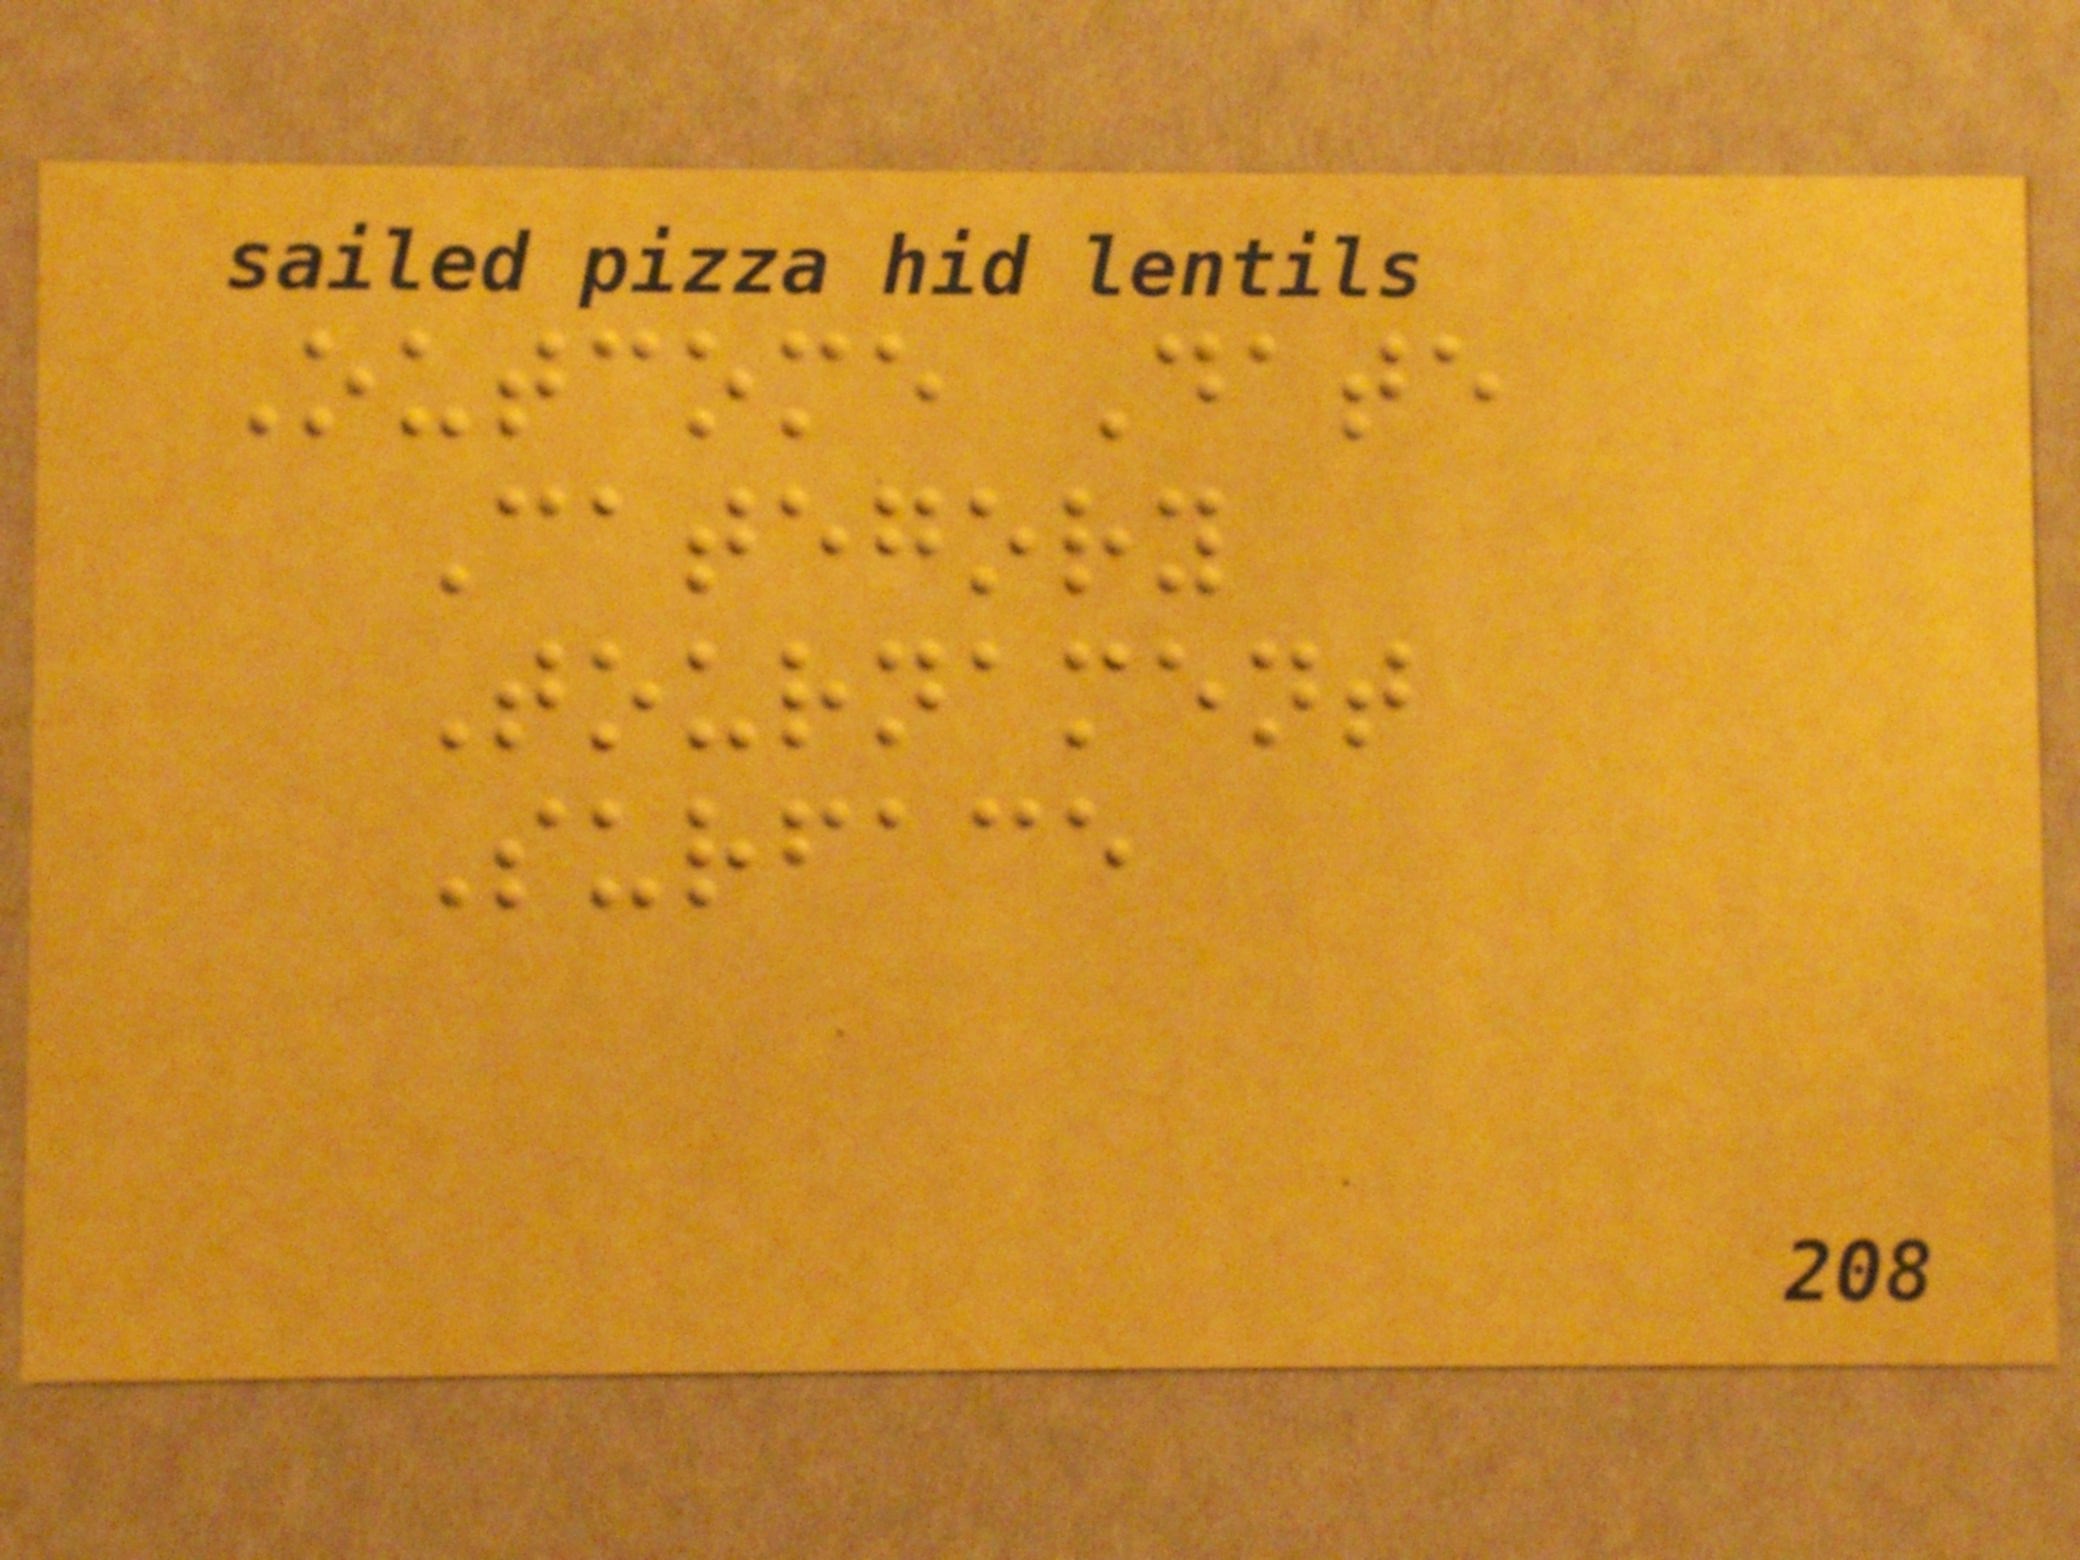Outcome Date
Category
Tournament
Surface
